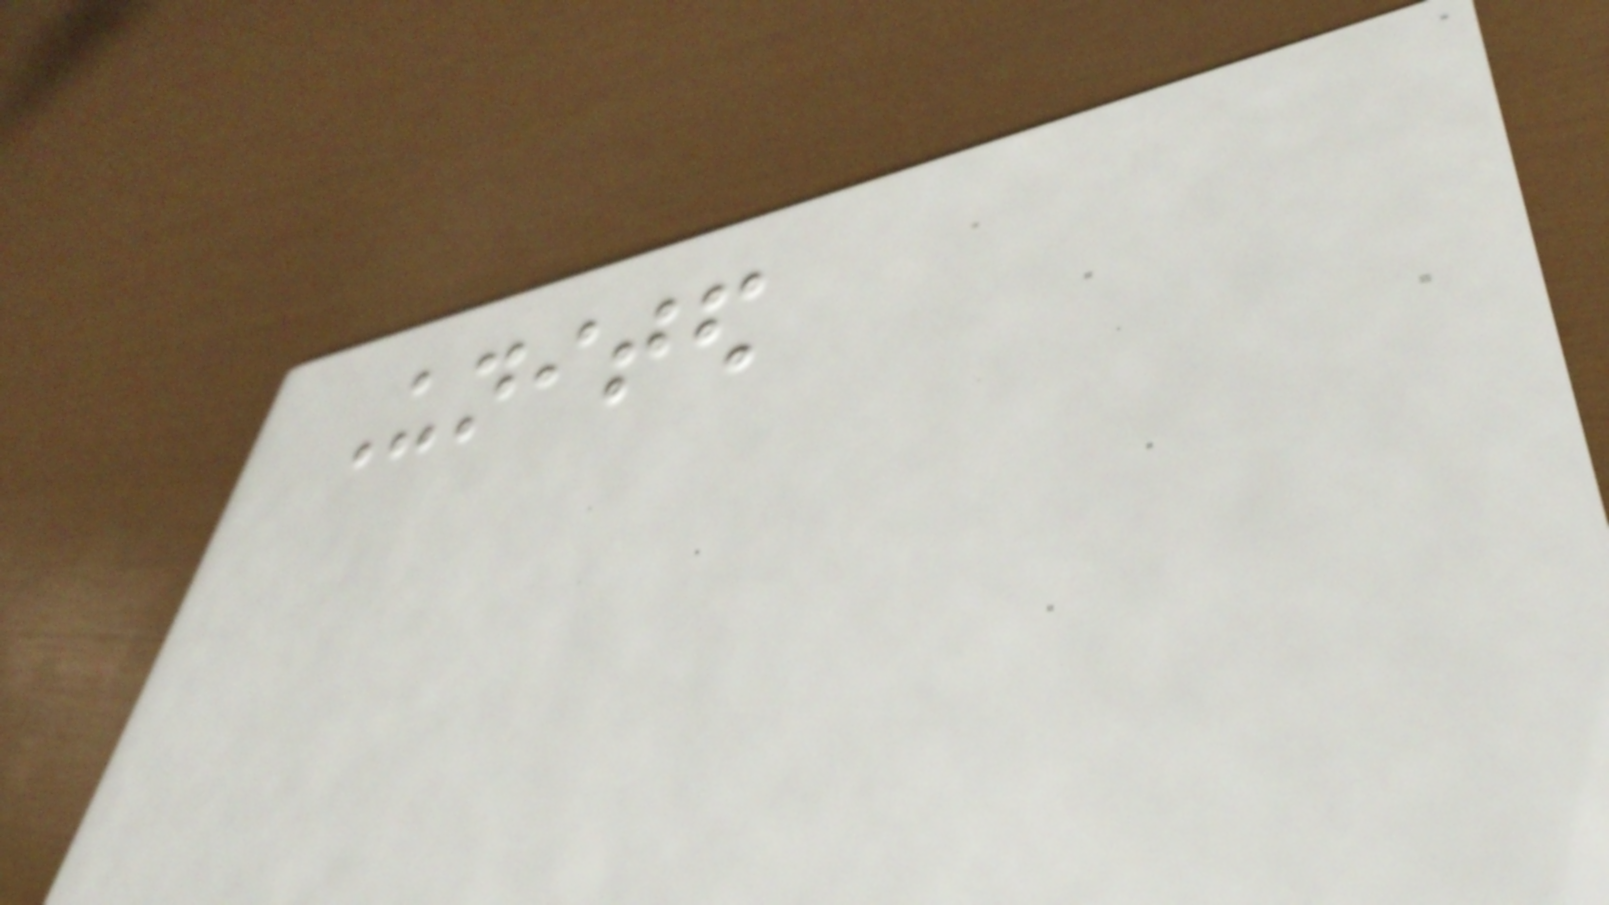United
